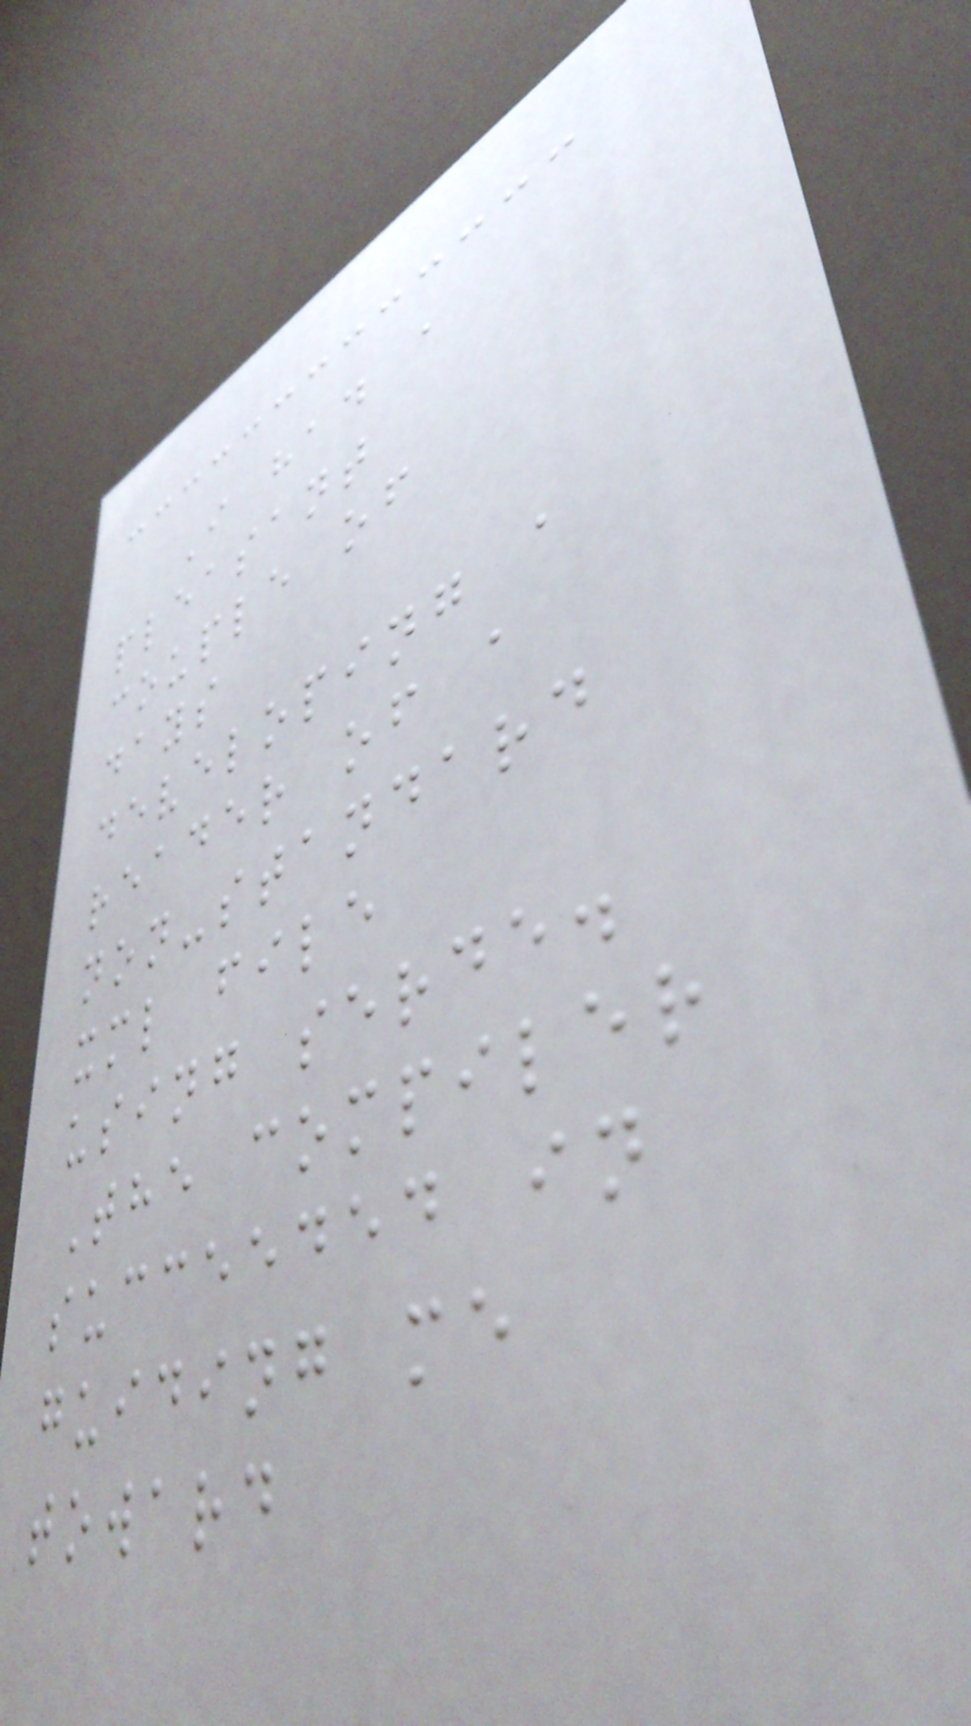I had a
pleasant
couple of
days
developing a
reader of a
non-standard
xml file
using serde.
The compiler
succeeded in
guiding me
toward
